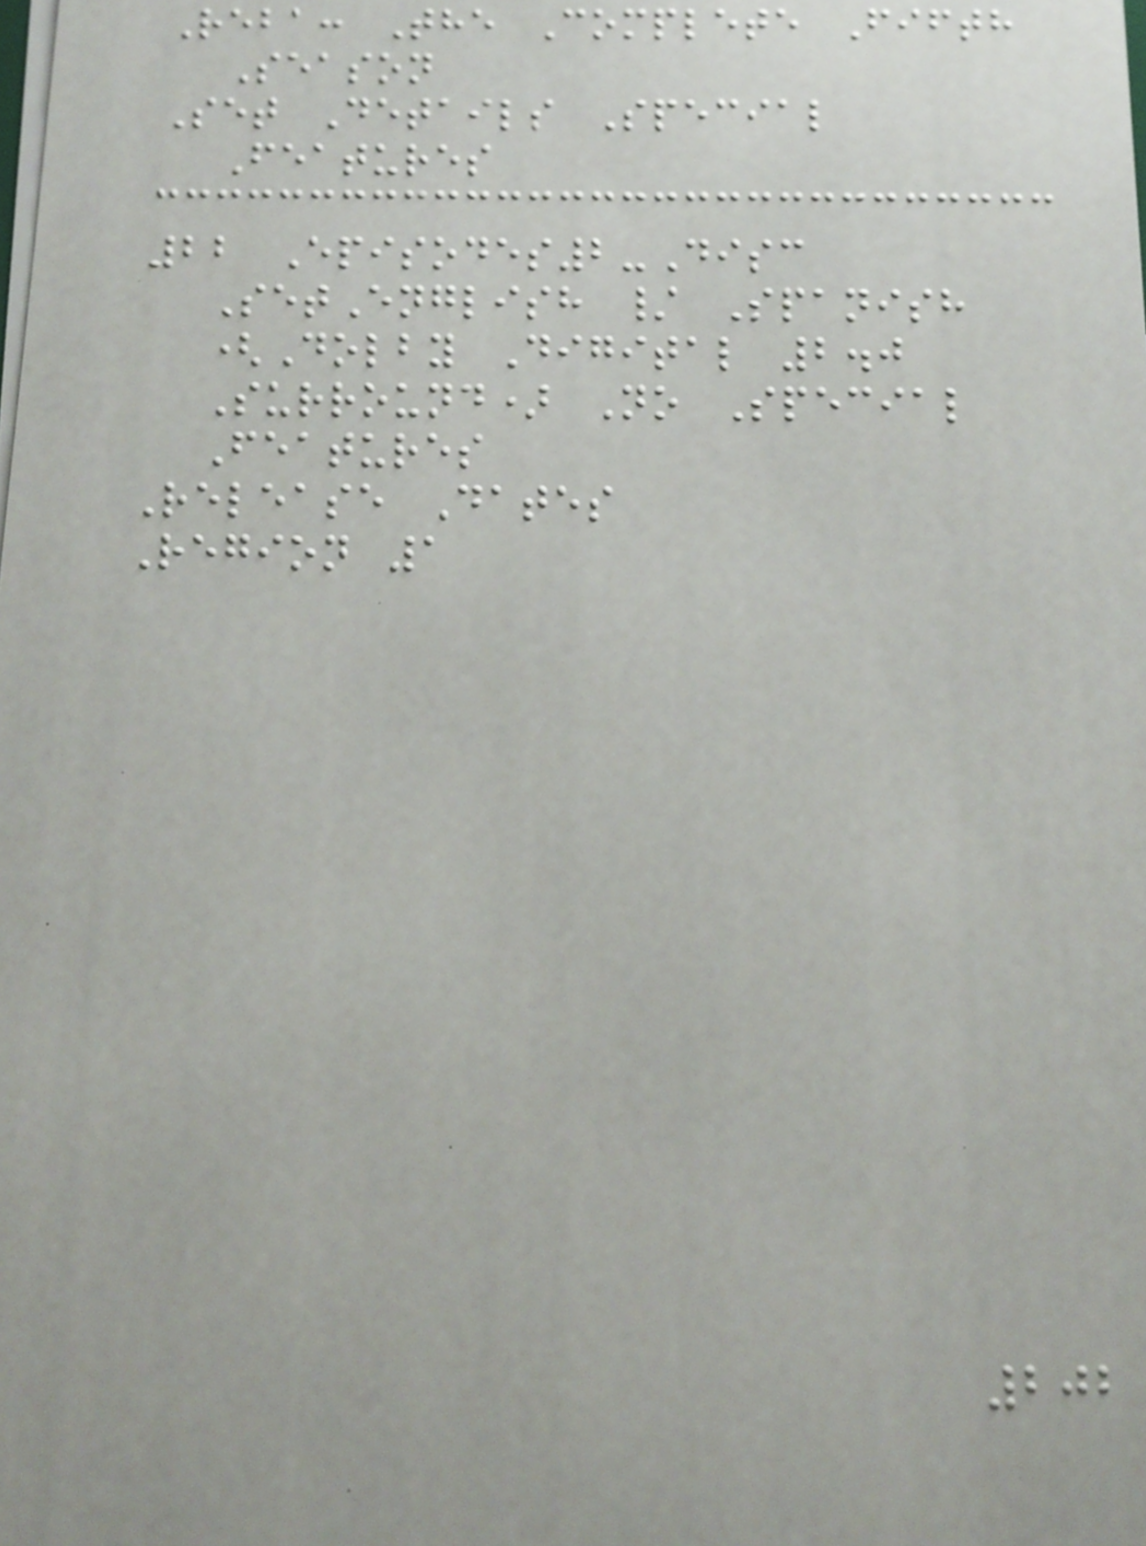Reba: The Complete Fifth
Season
Set Details Special
Features
22 Episodes2-Disc
SetEnglish / Spanish
(Dolby Digital 2.0
Surround) No Special
Features
Release Dates
Region 1
202
